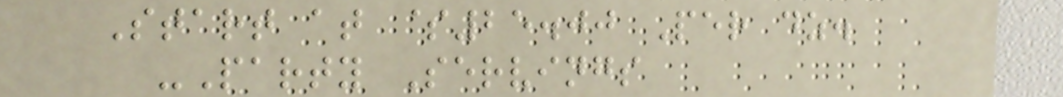Start at $25.00 Per dz.
-Party Servings
